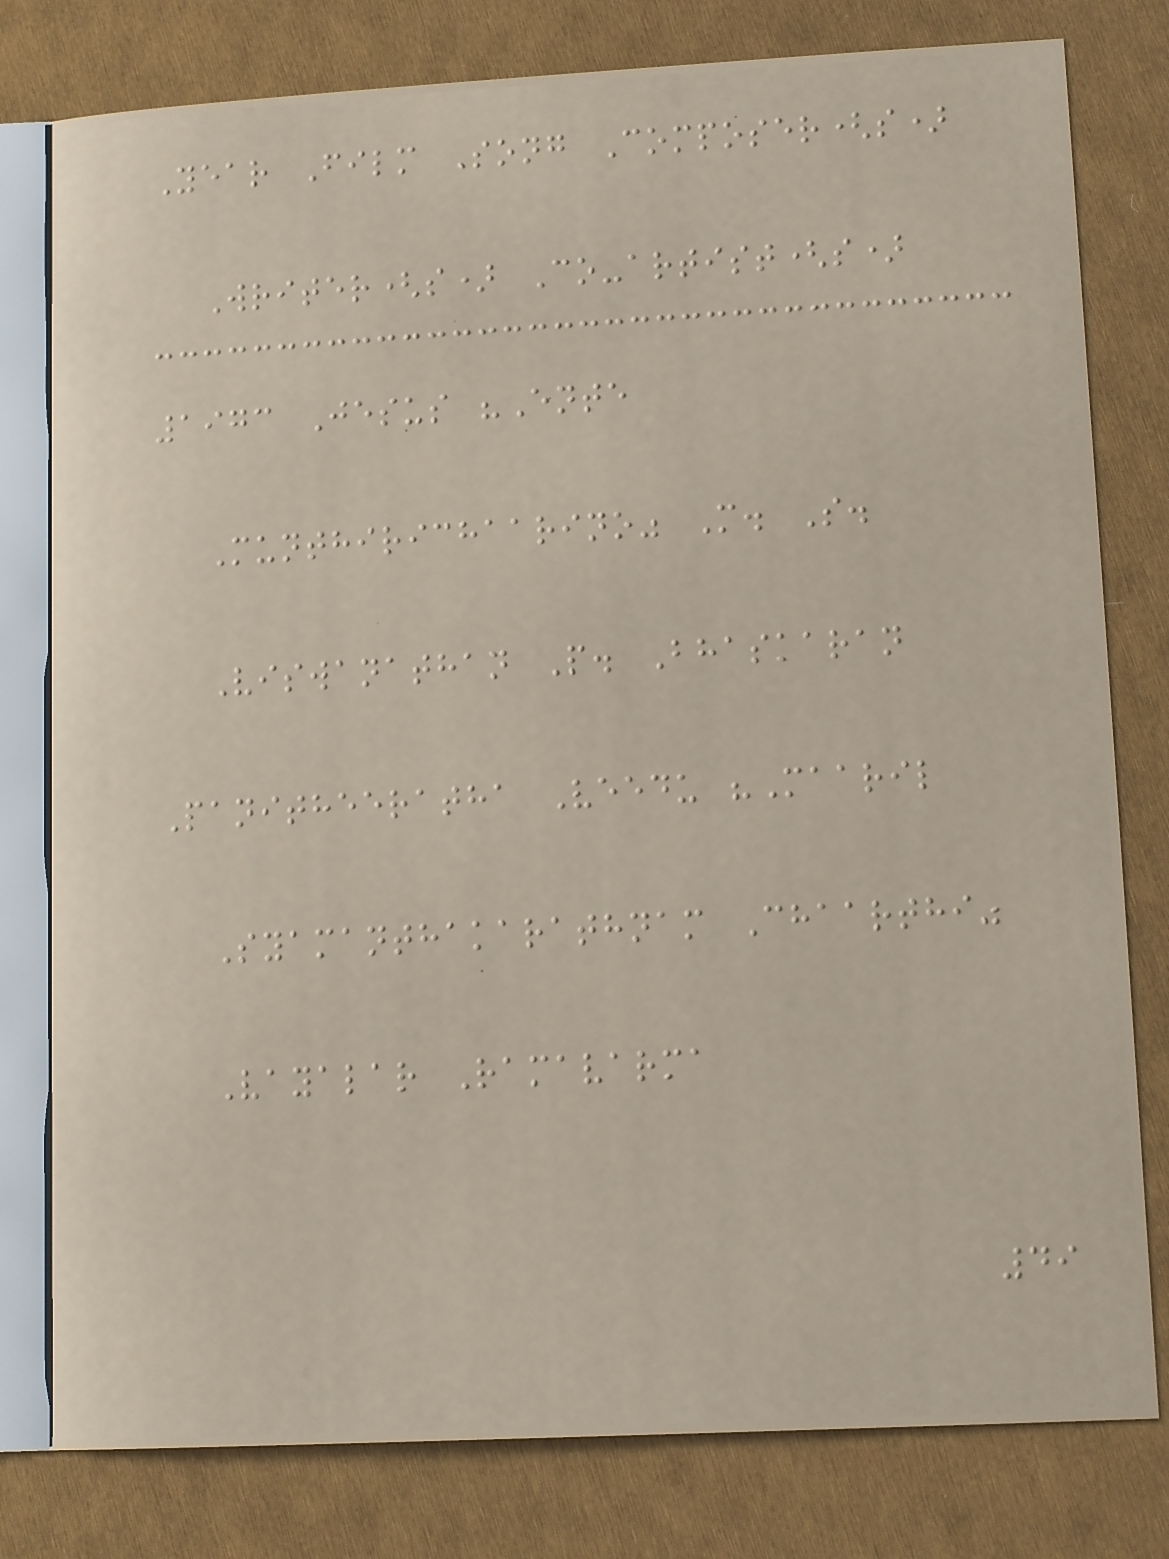Year Film Song Composer(s)
Writer(s) Co-artist(s)
1973 Jesus "Ente
Munthirichaarino" M. S.
Viswanathan P. Bhaskaran
Panitheeratha Veedu "Maaril
Syamanthakarathnam Chaarthi"
Vayalar Ramavarma
49
